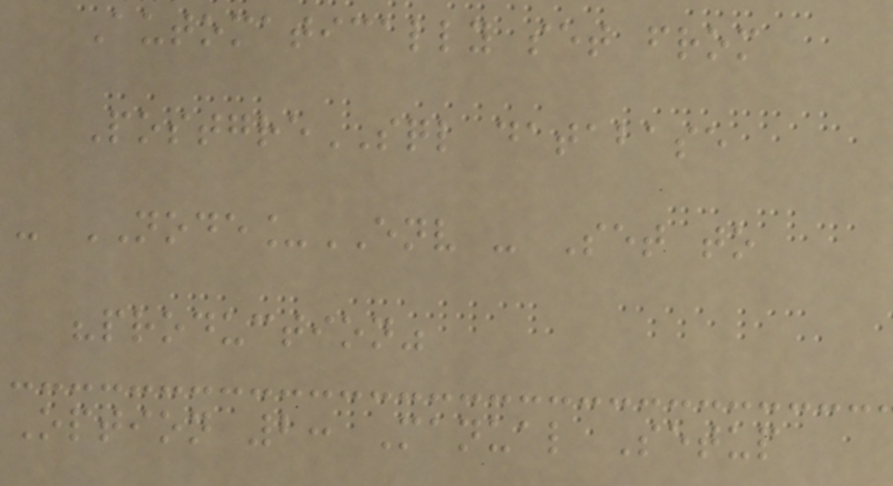Automatically set from
PostgreSQL database
- NODE_ENV - Set to
"production"
Option 2: Manual Setup
